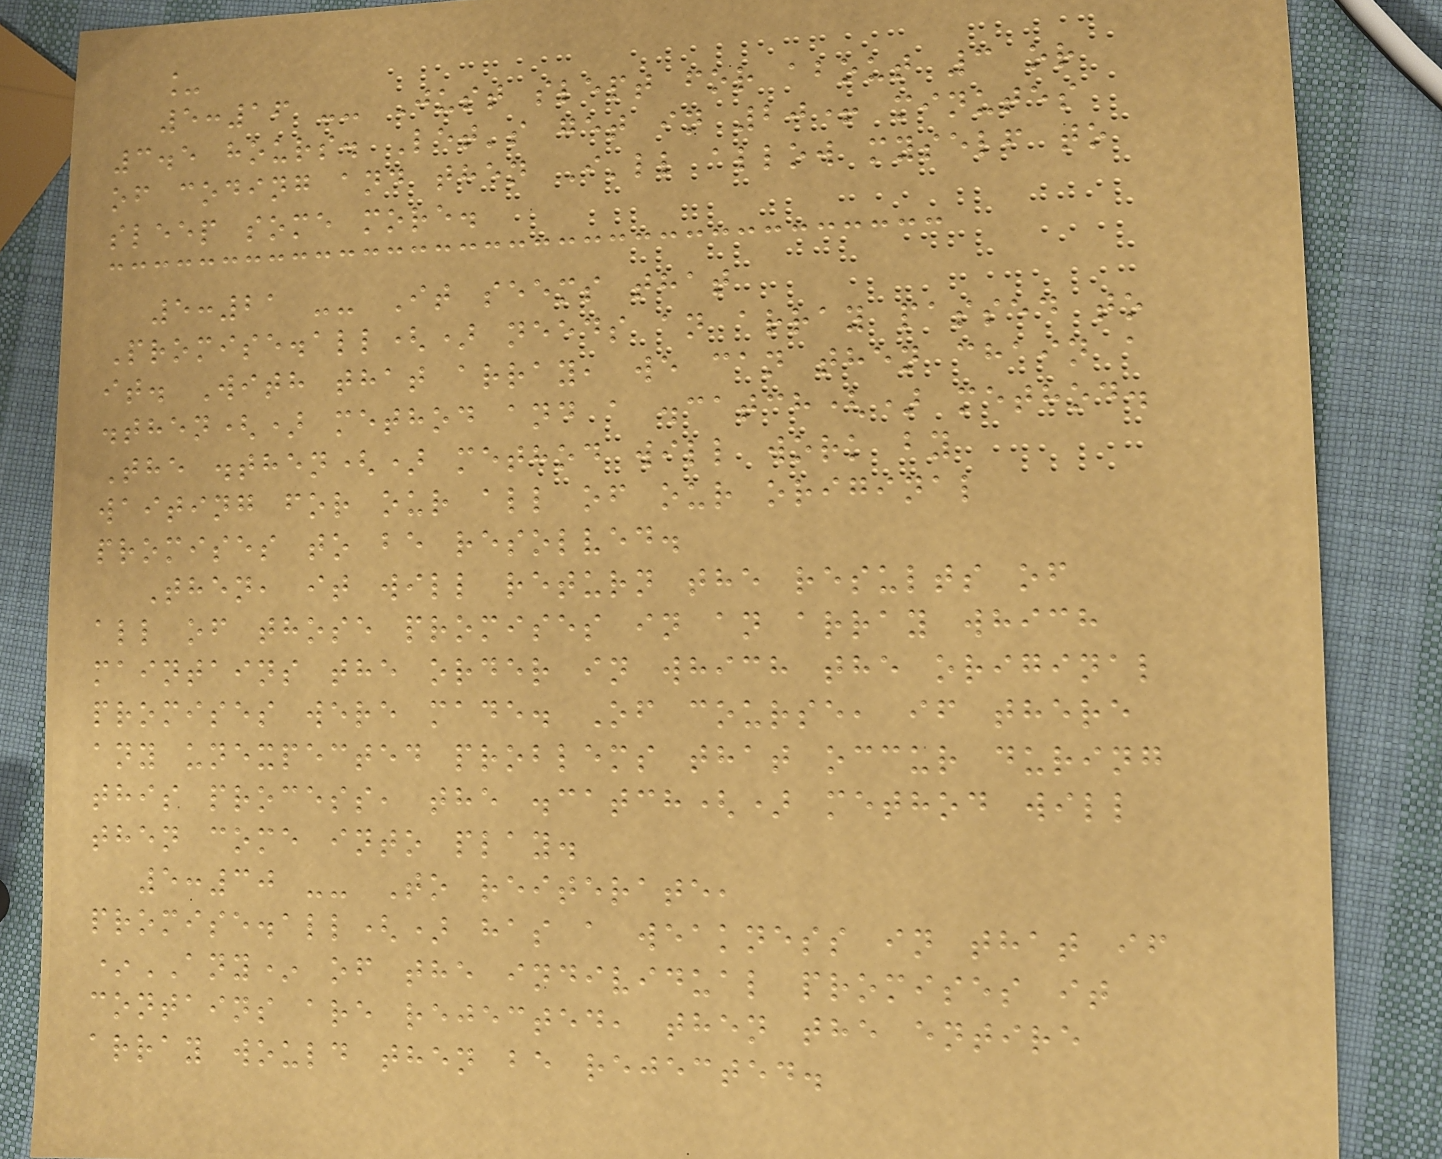_
5:16 -- Just slept for about 3 or
3.5 hours. Let's get in 20+ minutes
of coding and then I'll allow myself to
sleep some more.
5:21 -- It seems that
Promise.all() needs an array passed to
it. With that array, we can then chain a
.then() method and a .catch() method.
The .then() method will work by
waiting for our all of our original
promises to be resolved.
Then, it will return the results of
all of those promises in an array which
maintains the order in which the original
promises were made. Of course, if there
any unexpected problems that occur during
this process, the .catch() method will
then come into play.
5:30 -- To reiterate,
promise.all() has a weakness in that if
*ANY* of the individual promises it
contains are rejected, then the entire
array would then be rejected.
